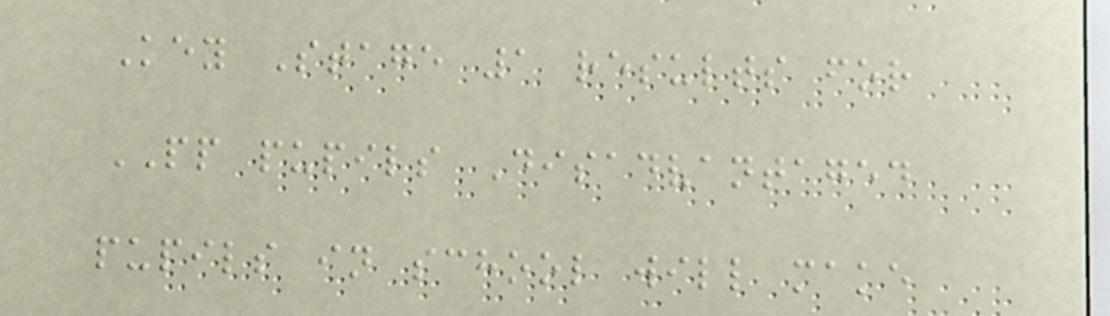Key Stage 1 results for
PP pupils Disadvantaged
pupils in school will make
